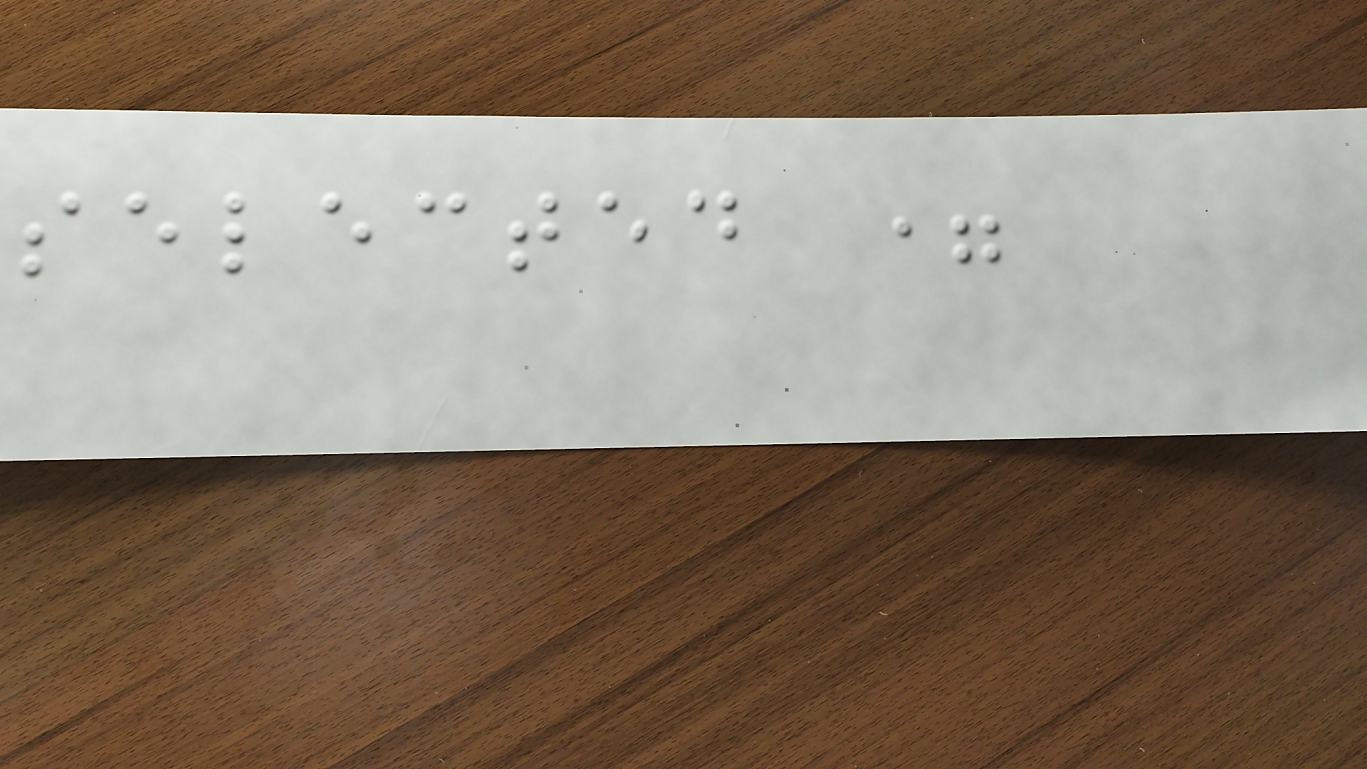selected =
